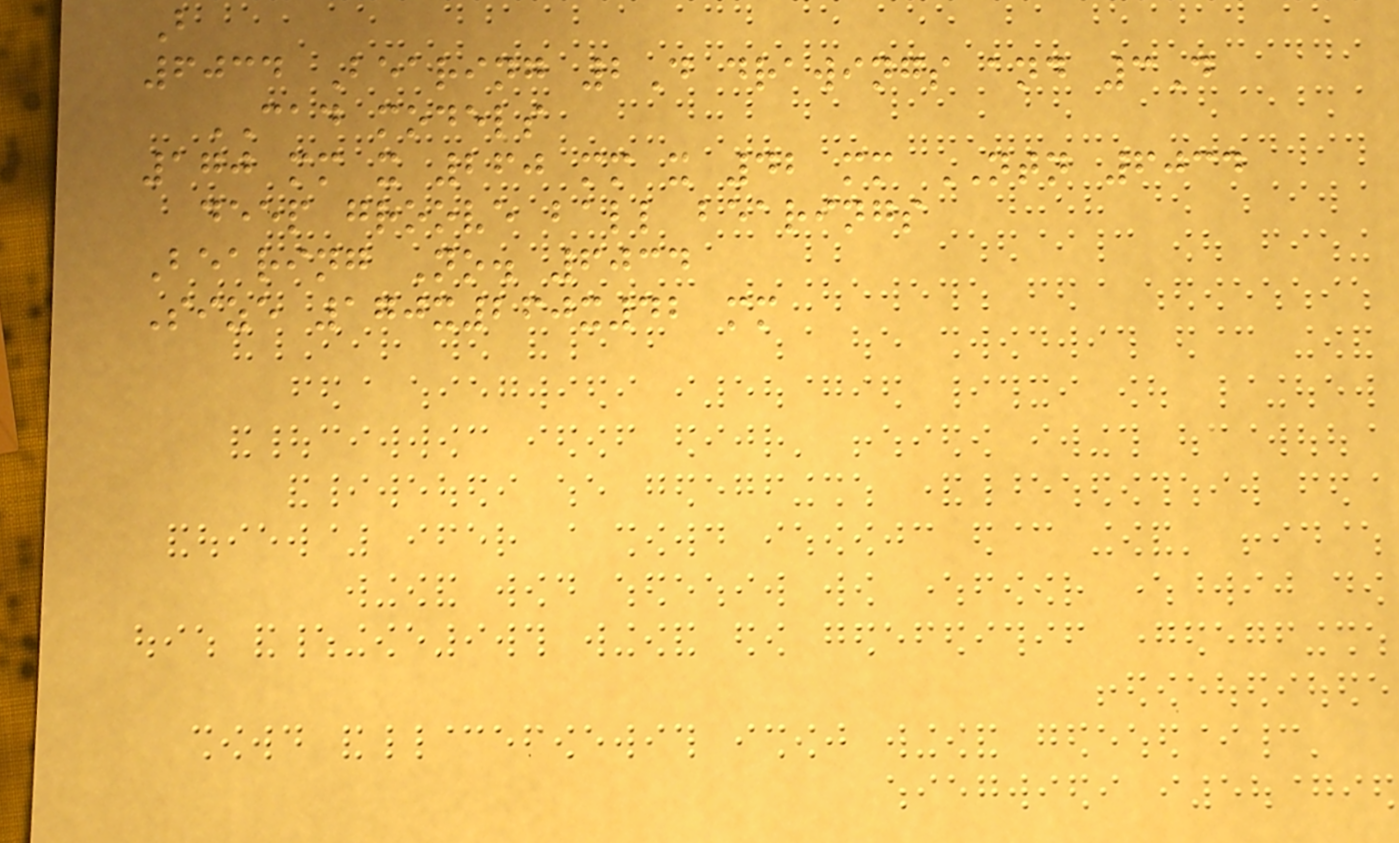B
6034 Bearing 2D drawings and 3D
CAD models
170 mm x 260 mm x 42 mm NTN 6034
deep groove ball bearings
Bearing No. 6034
Size 170x260x42 mm
